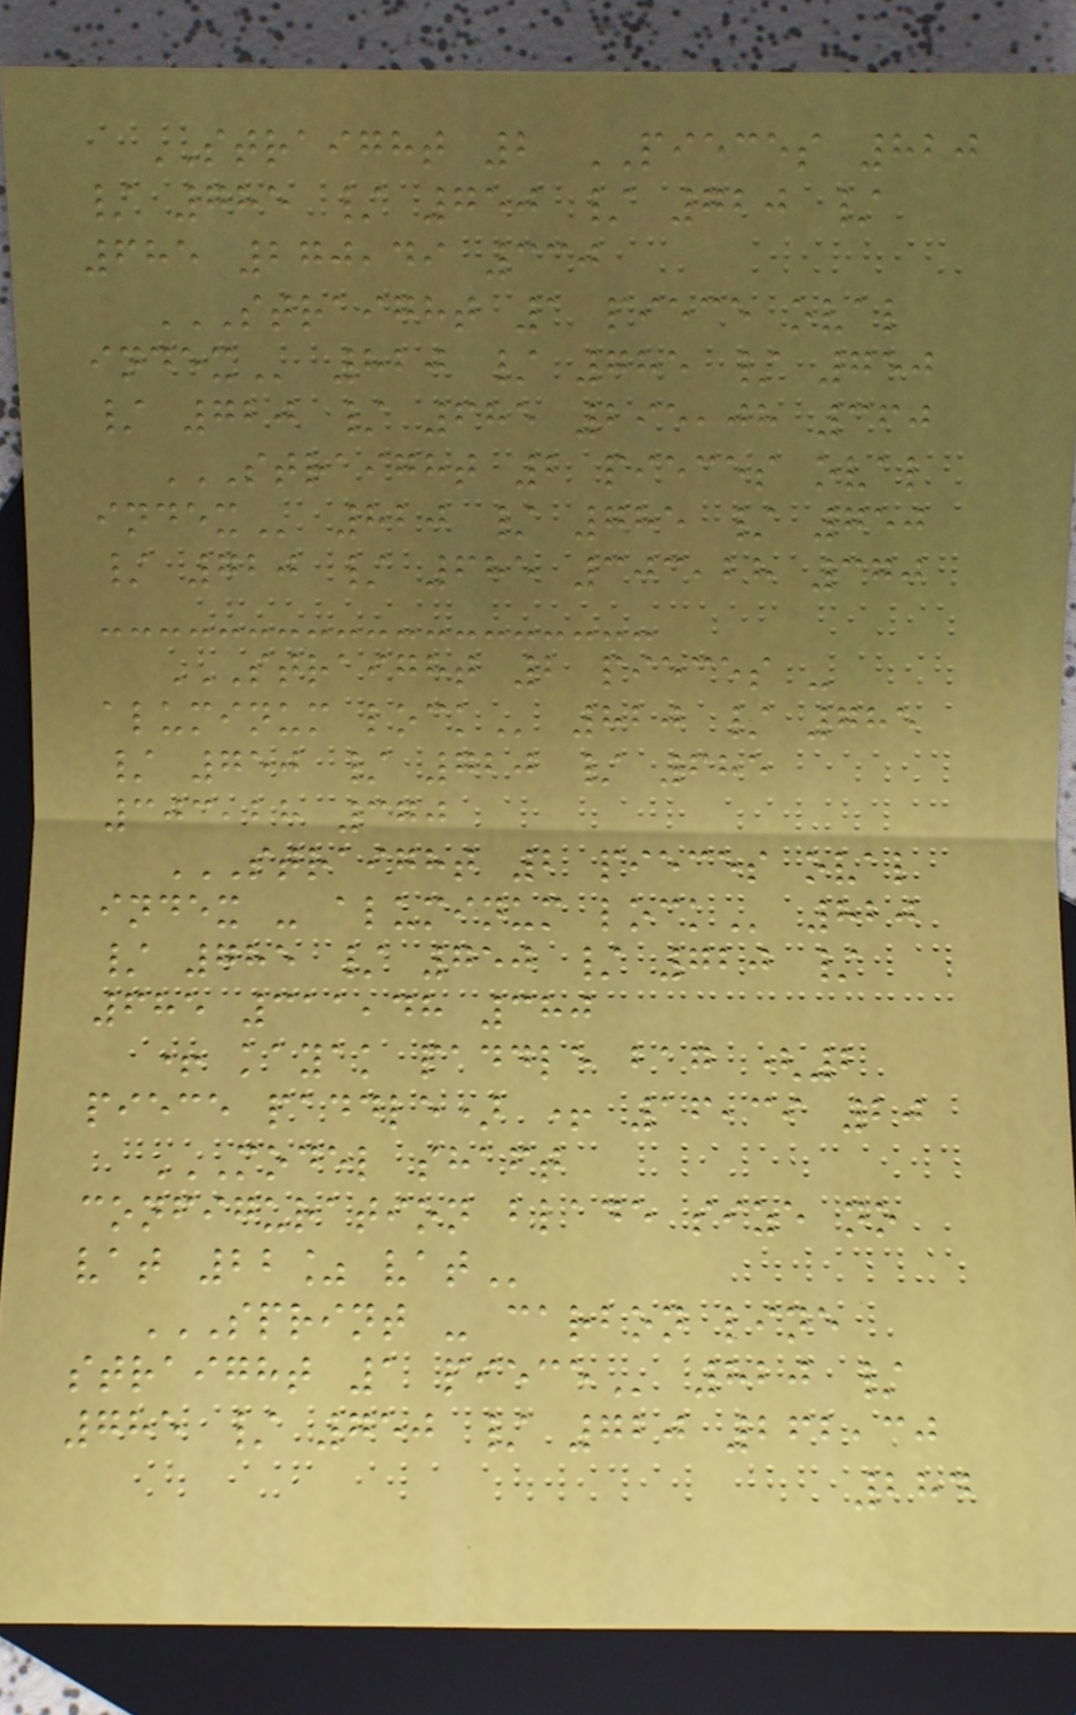STRAIGHT 2 PIECES 820
/ 785 / 750 / 720 /
685 270,49 330
STRAIGHT 1 PIECE OVAL
INDEX 820 / 785 / 750
/ 720 / 685 295,08 360
STRAIGHT 2 PIECES OVAL
INDEX 820 / 785 / 750
/ 720 / 685 303,28 370
STRAIGHT 2 PIECES -
ALUMINUM LOCK 820 / 785
/ 750 / 720 / 685
303,28 370
STRAIGHT 2 PIECES OVAL
INDEX - ALUMINUM LOCK 820
/ 785 / 750 / 720 /
685 311,48 380
+ kayak paddle bag (2
piece paddle) + 16,39 20
MODEL SHAFT
CONFIGURATION BLADE SIZE NO
VAT 22% VAT
SPRINT - CARBON LINE
STRAIGHT 1 PIECE 820 /
785 / 750 / 720 262,30
284
